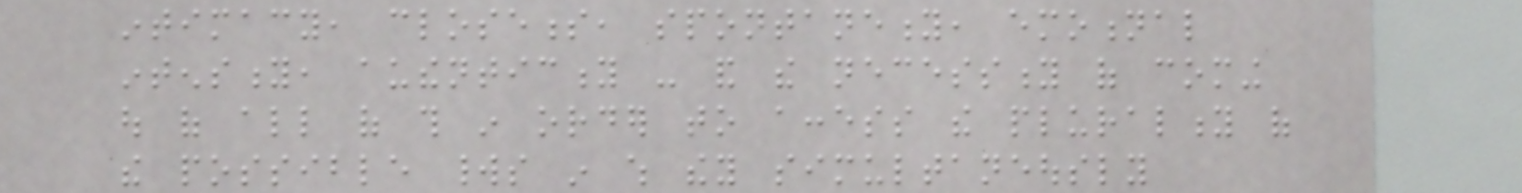intimacy, closeness, spontaneity, emotional
intensity, authenticity - and the necessity of coming
out of all of this in order to access the plurality of
the possible worlds in which they simultaneously
